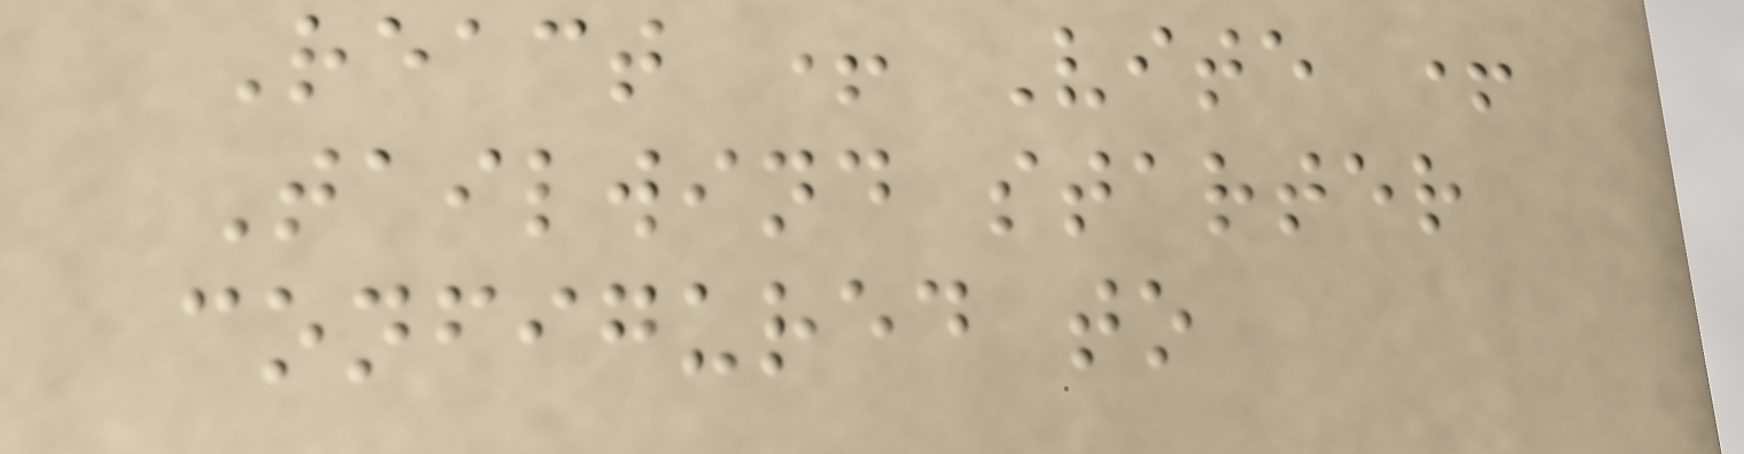React + Vite +
Tailwind starter
configured to
